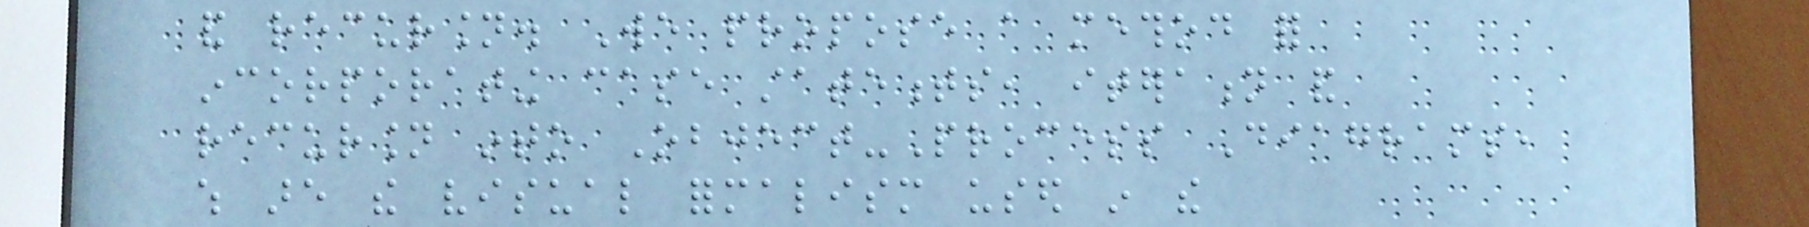and recursion. We propose a method for
incorporating case statements, iteration and
recursion into Object-Process Diagrams,
which are the visual formalism used in the
